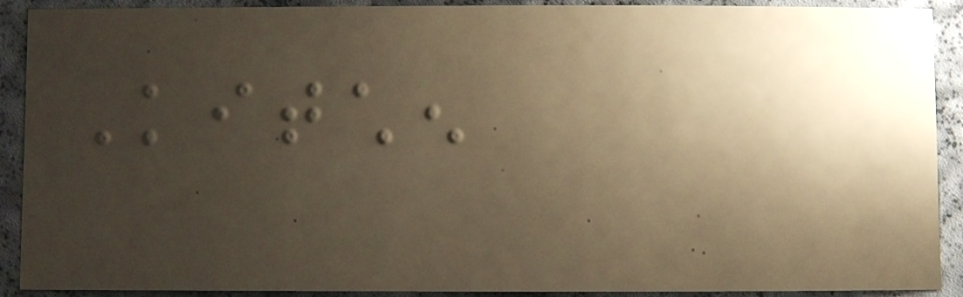Kitchen
